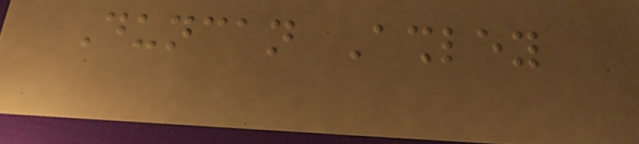Duncan Ashley
